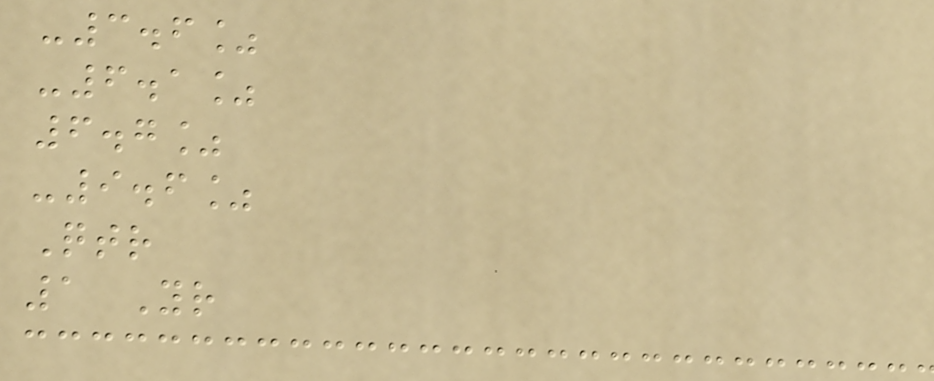-3.6%
-6.1%
6.7%
-9.6%
Qtr
1 Yr
